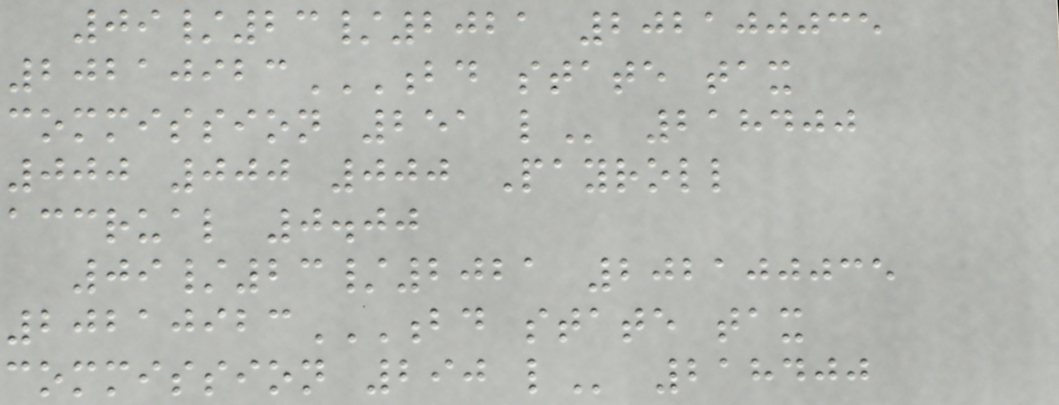09/23/2021 202100035
20210923BD STATE TAX
COMMISSION 251 L 218400
000 000 000 Payroll
accrual 0.00
09/23/2021 202100035
20210923BD STATE TAX
COMMISSION 290 L 218400
